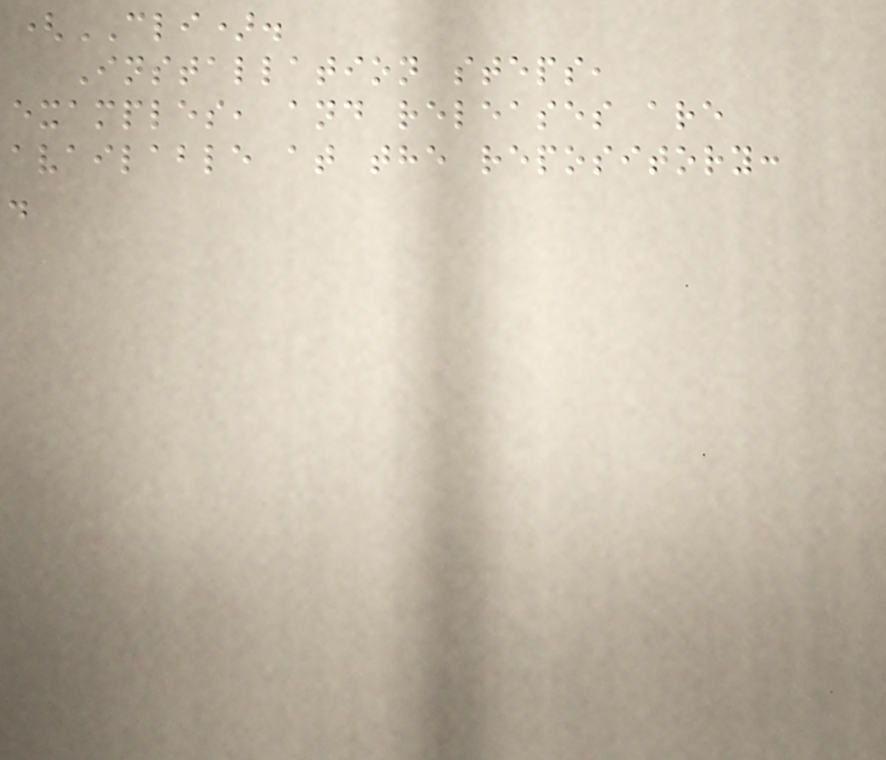(CLI).
Installation steps,
examples, and releases are
available at the repository:
.
